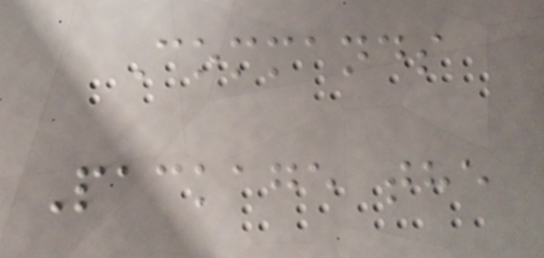Commands
Package the
